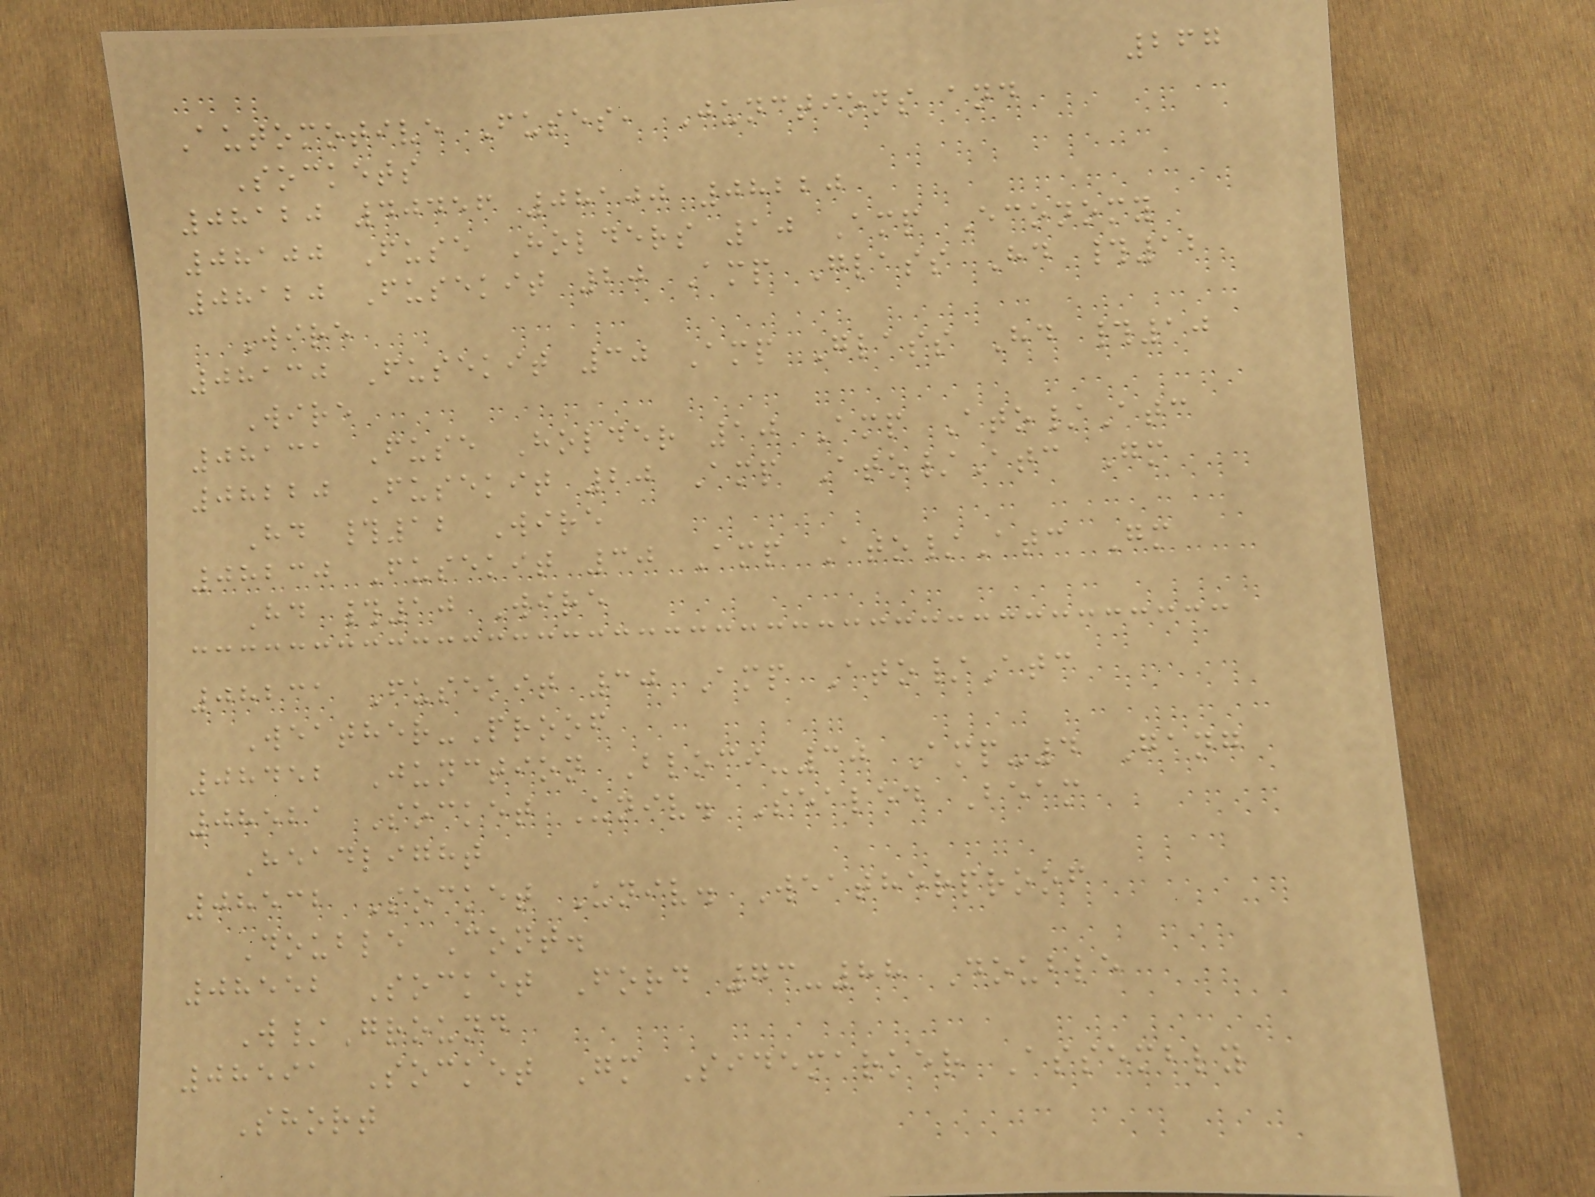267
Automotive Fuses, Junctions and
Sockets
08120 40456 08100 08220
08100 Fuse Holders 10 Amp Economy
08120 Fusekit 20 Amp Glass Hd #12
Wire
08130 Fusekit 30 Amp Glass Hd #10
Wire
08131 Fuse Holder 10 Amp Ato/Atc
08220 Fusekit 20 Amp Ato/Atc Gm
Hd #12 Wire
08230 Fusekit 30 Amp Ato/Atc Gm
Hd #10 Wire
08231 Fusekit 30 Amp Ato/Atc
Weather-Proof
08452 Junction Bloci-30 Amp-4 Gang
08521 Socket Univ. Sealed Beam
Headlight
08532 Socket Univ. Weatherproof
Double Cont.
08552 Socket Ford 73-88 Double
W/Ground
08591 Socket Gm Sidemarker Assembly
Short
